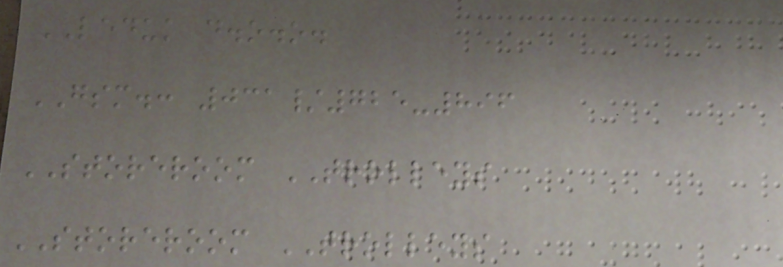LEDUK d.o.o.
GSM.: 031/725-896
STOREROOM TROLLEYS
STOREROOM TROLLEYS
